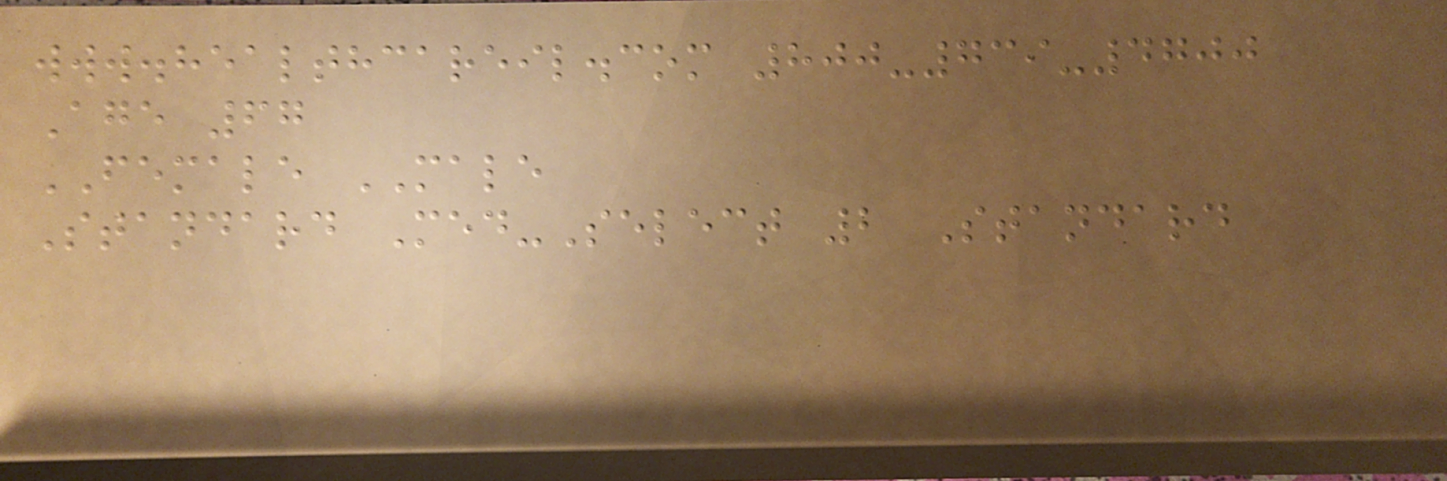www.healthcareil.com 800-739-4700
Age 67
FEMALE MALE
Standard Med-Select 2 Standard
